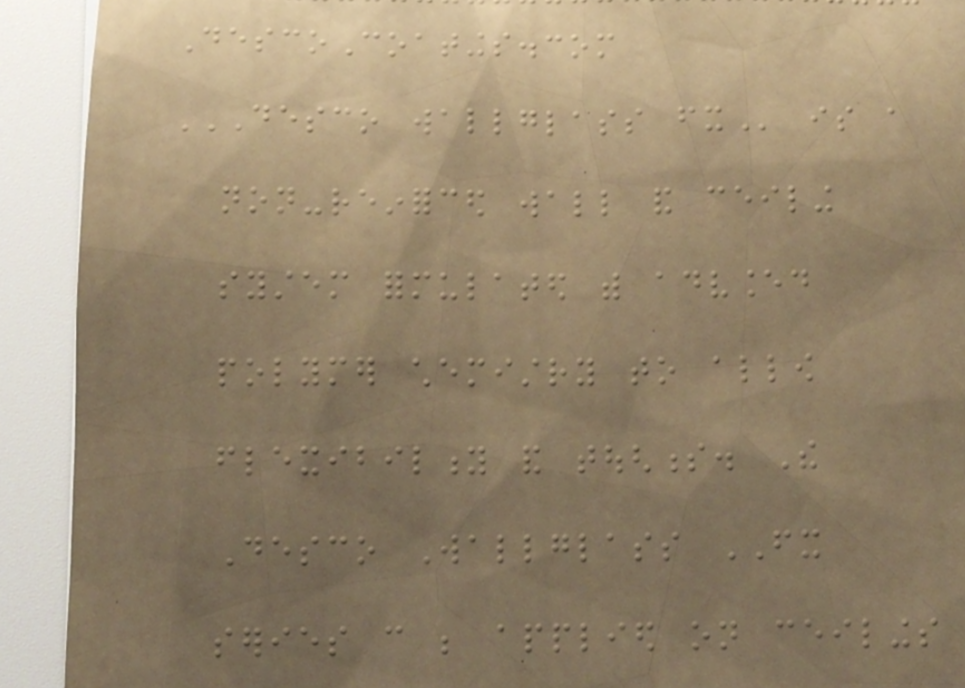DescoCoatings.com
DESCO WALLGLASS FX is a
non-reinforced wall and ceiling
system formulated with advanced
polymer chemistry to allow
flexibility and toughness. The
Desco Wallglass FX
series can be applied on ceilings
